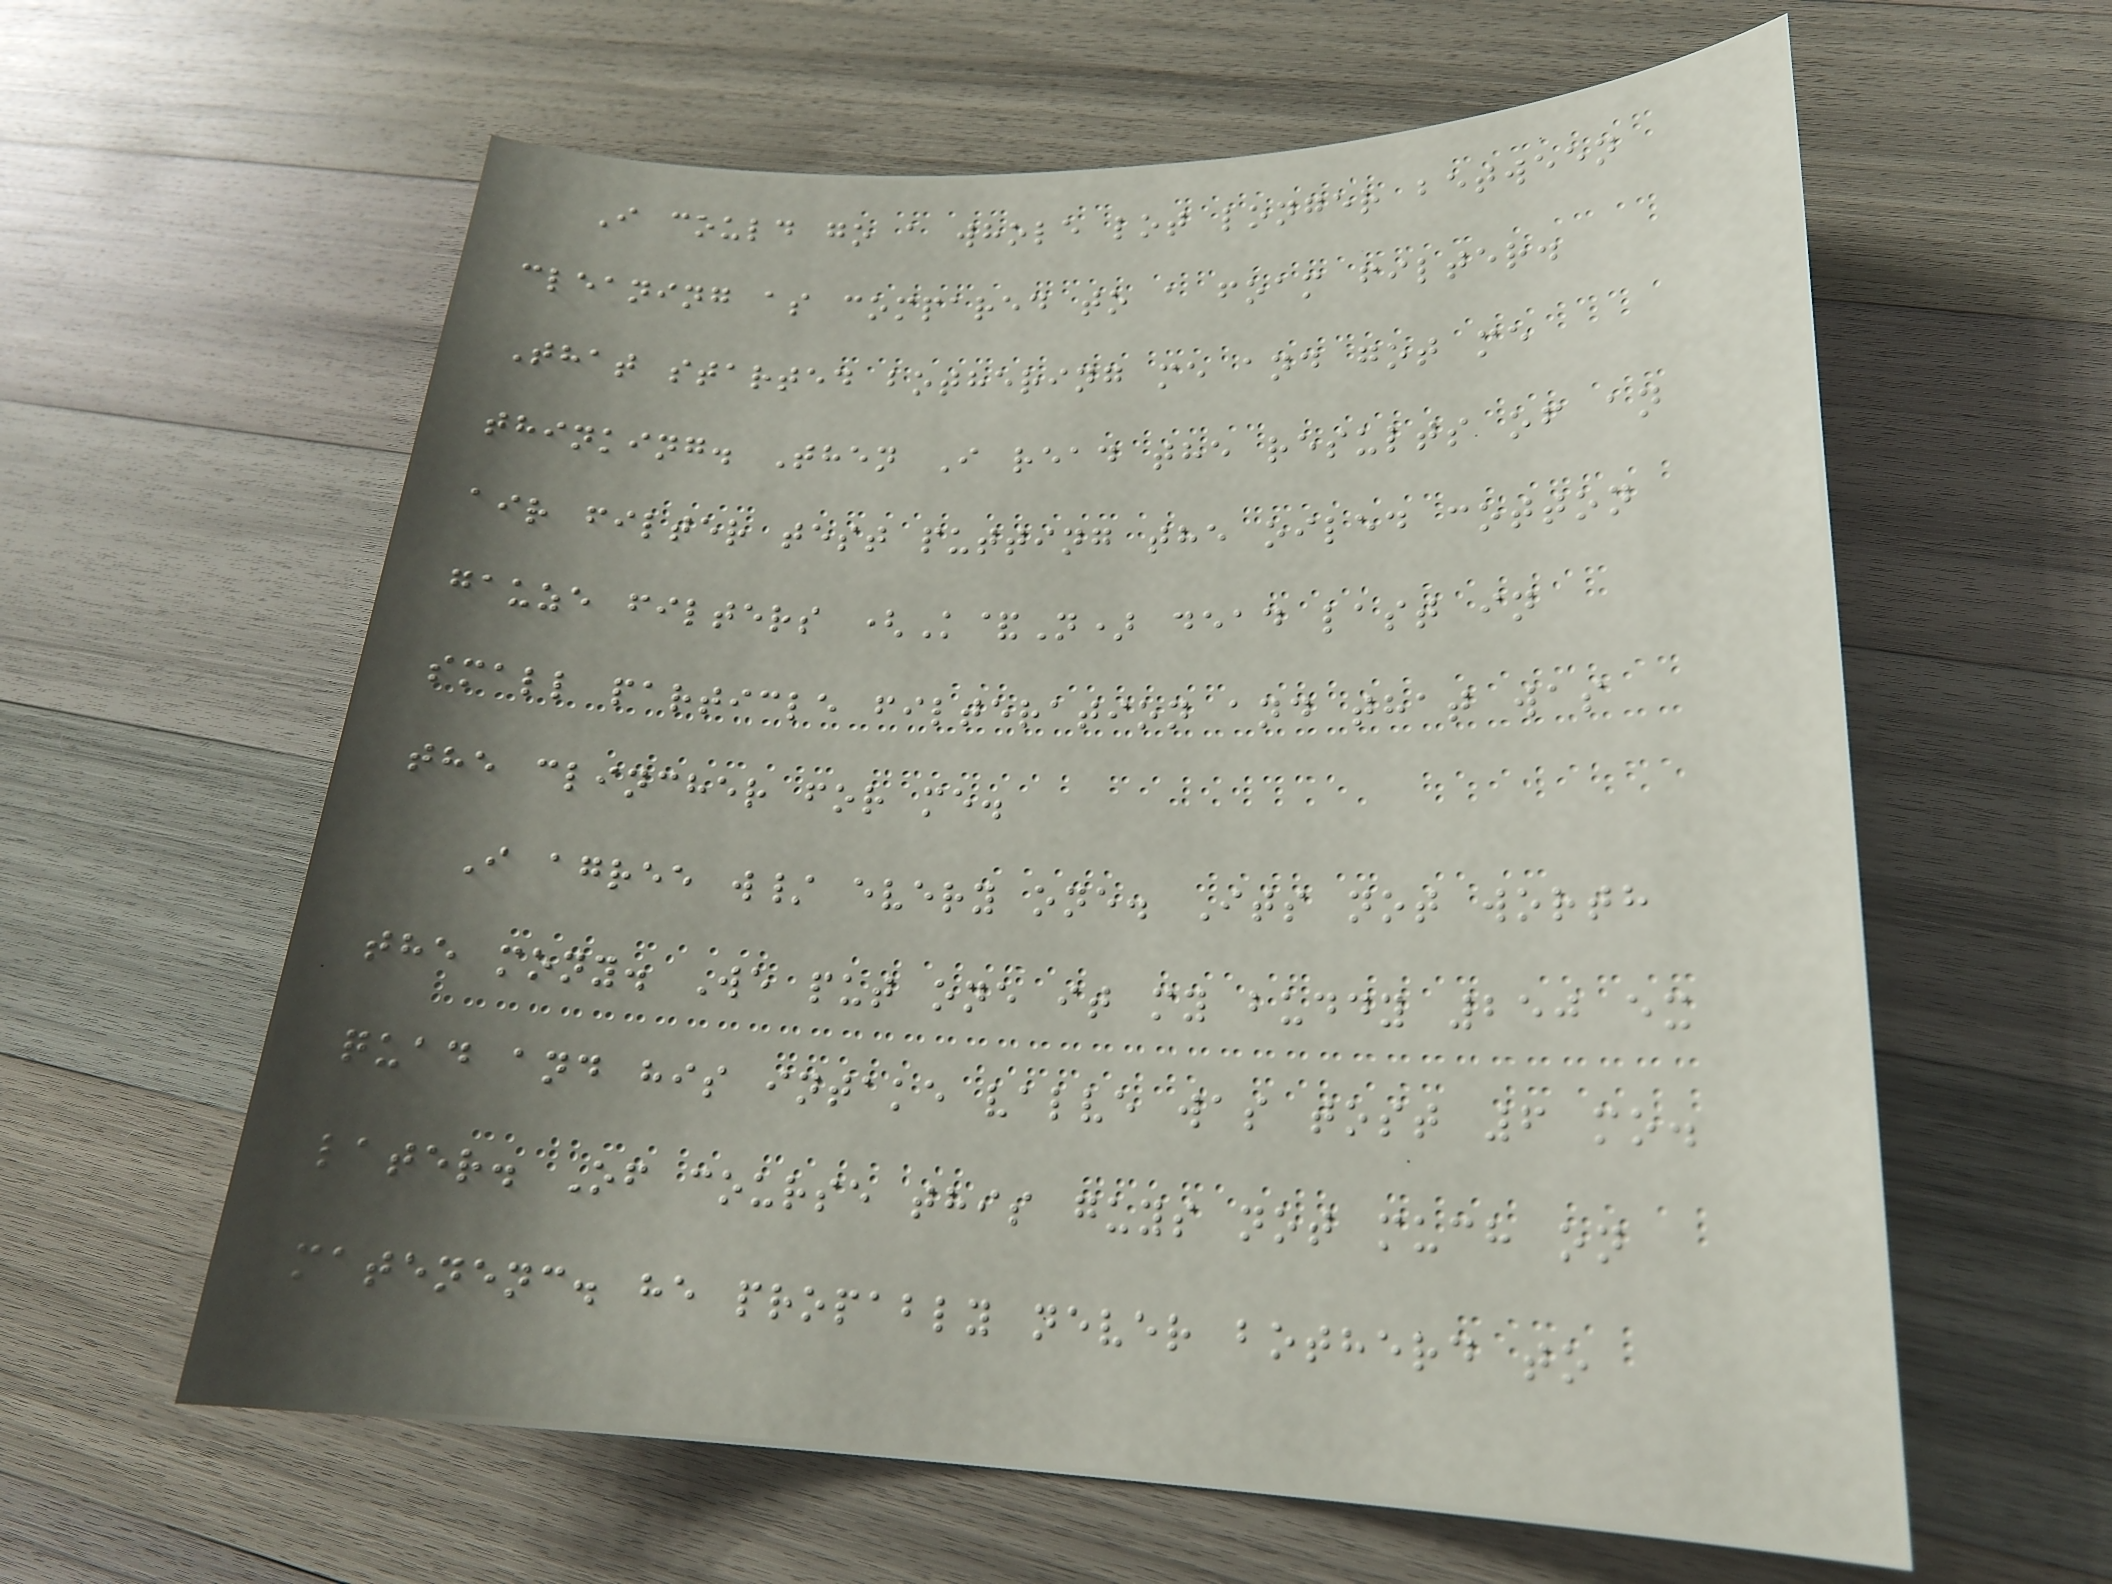I could go a whole lot longer between
cleaning as compared to a foam filter.
That started bothering me and got me
thinking. Then I read the results of an
air filter test putting the oiled cotton
gauze filters (K&N) dead last in
small particle filteration and that was
the clincher for me.
I agree w/ every one. Its not worth
the mony. We put one it my buddy 250 ex
quad and his intake valve was tost 6 mo.
later. Of course this guys not much on
matenenc. he propably never botherd to
